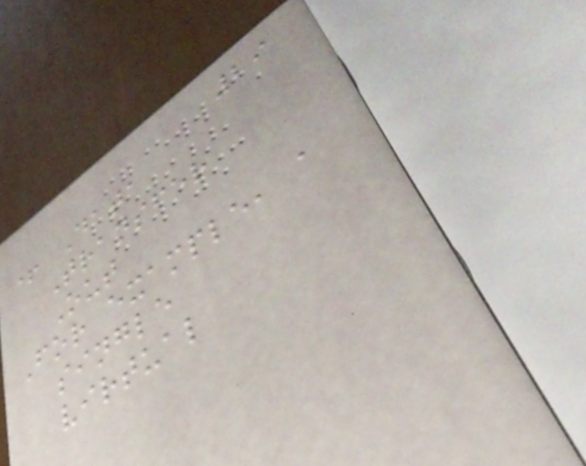29
+ Data
Transfer
Out
For example, a
single
virtual
